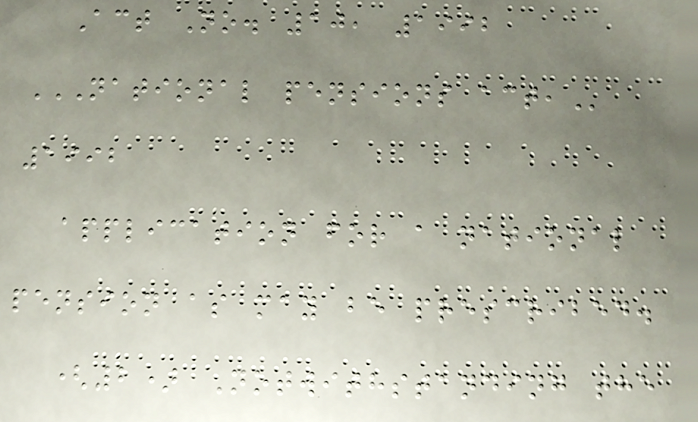Act No. 10, 1992
NATIONAL PENSIONS ACT,
1992
application for a national
pension as may be prescribed.
(2) Notwithstanding the
